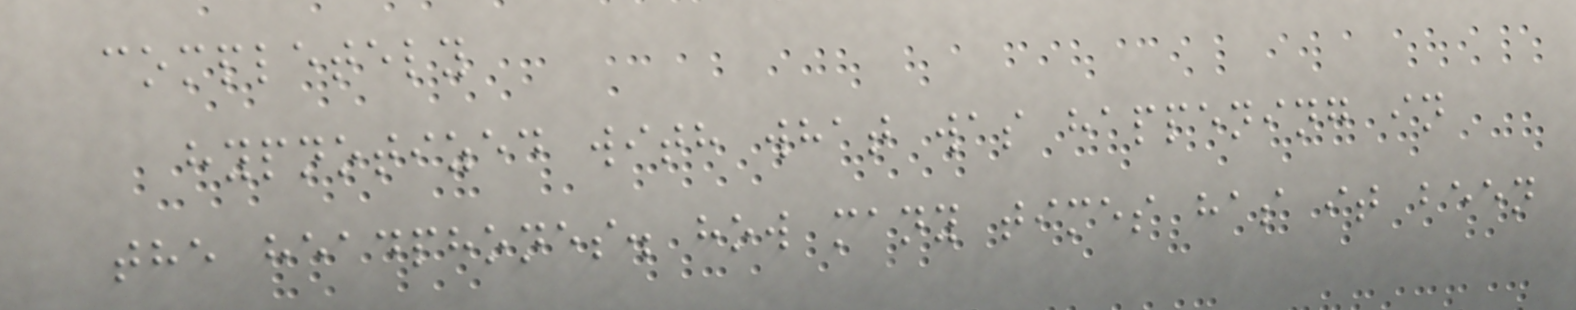completely
hypnotized with what was happening in
the headphones. how many times has it been
